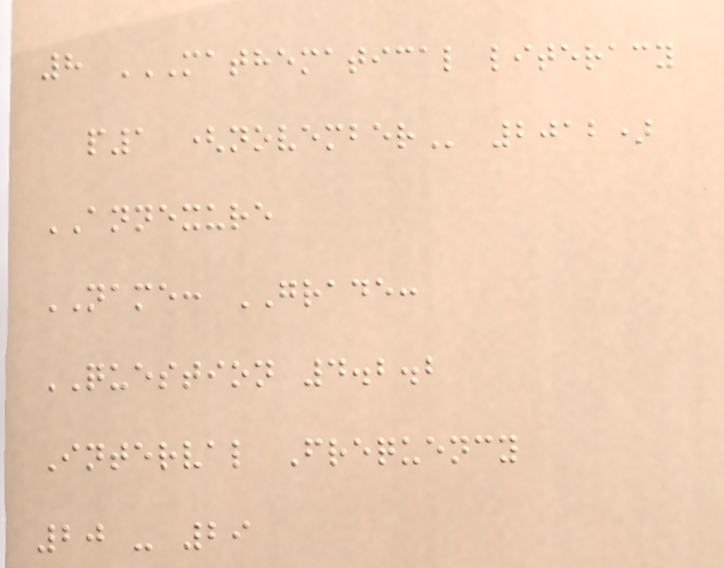8 MATHEMATICAL LITERACY
P1 (NOVEMBER 2012)
ANNEXURE
NAME: GRADE:
QUESTION 4.2.2
Interval Frequency
20 - 29
